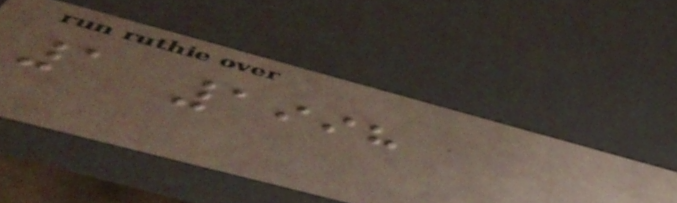1 1998
